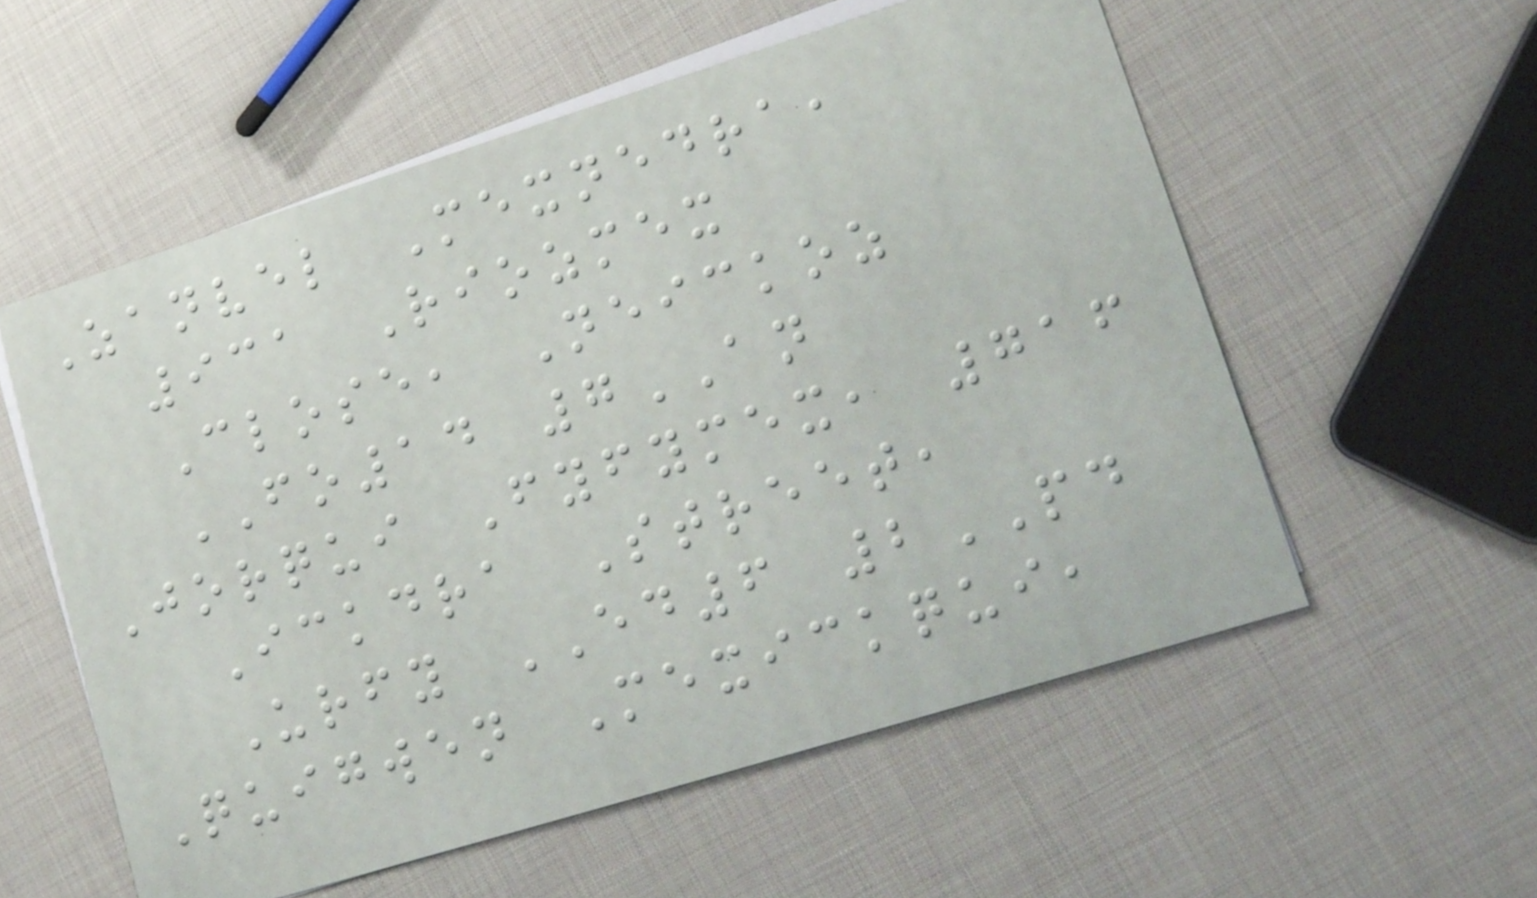Zanvel Mexnedra,
931 Riozmex
Close, Neickoz
FO14 7AN
Jorqui Fyfymex, 716
Ickdra Street,
Urfy ED6 2PD
Quigwen Mexickqui,
